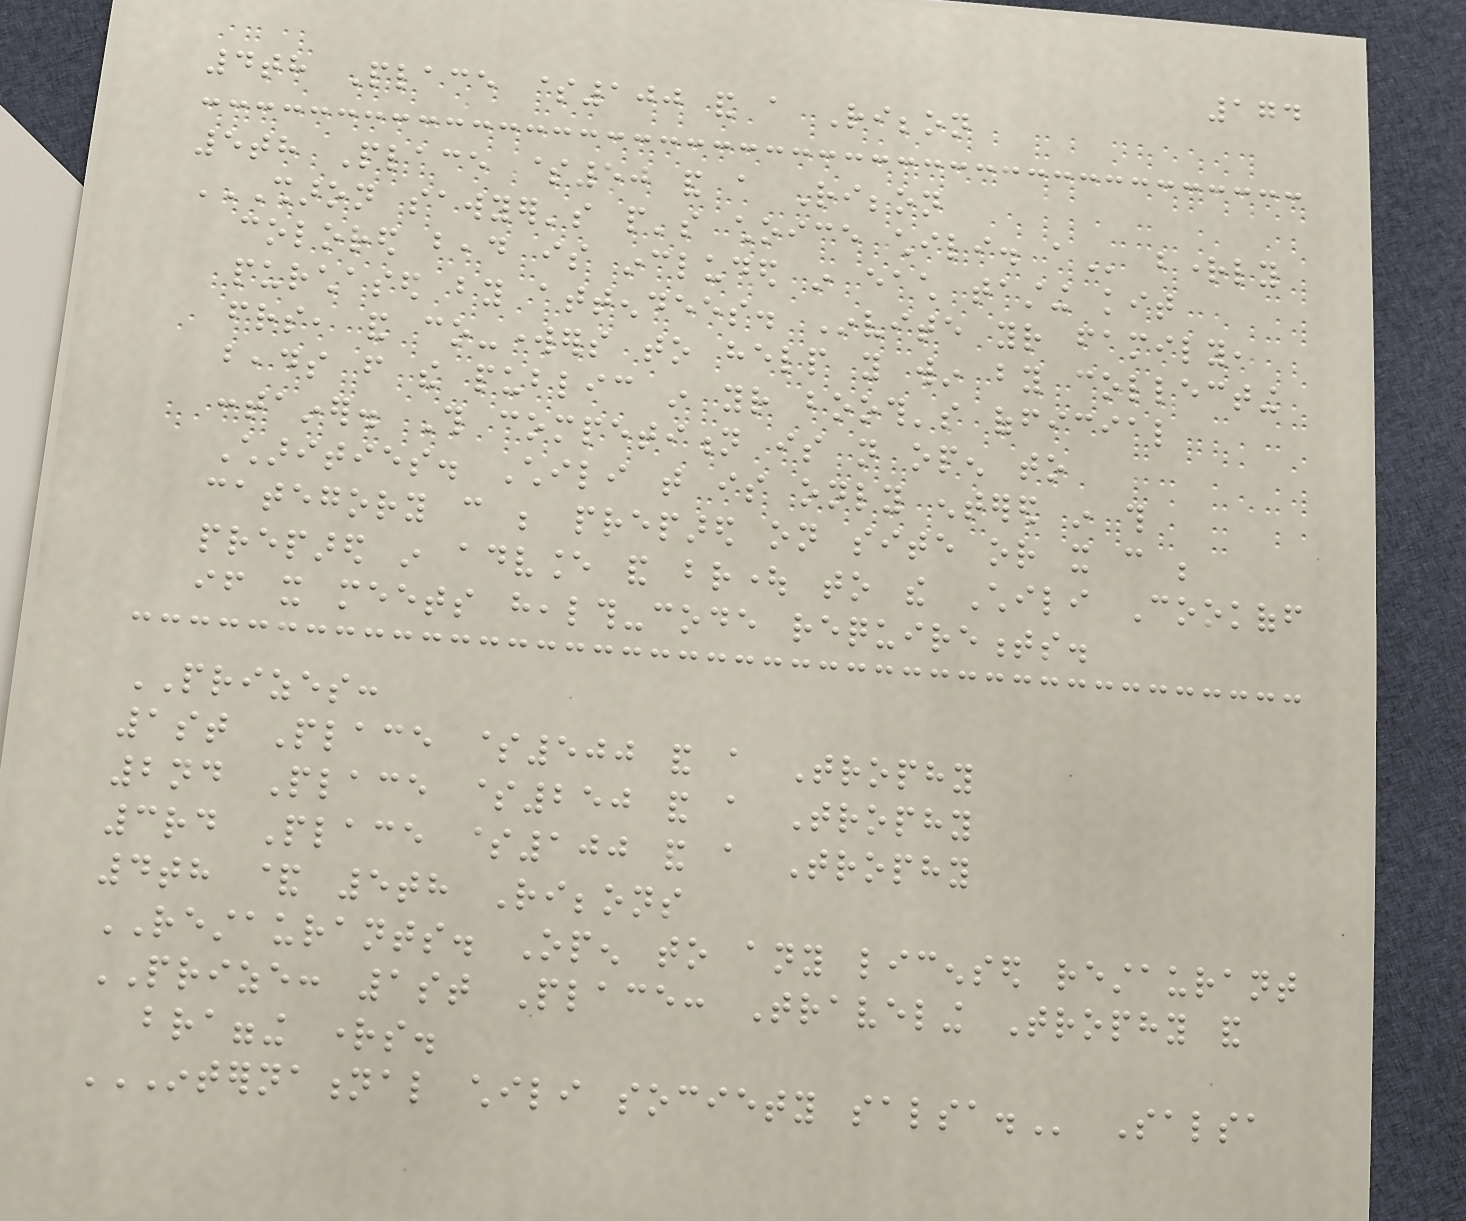174
4th Place $100 and a Ribbon
5th Place $50 and a Ribbon
SHARON SAWYER'S PEOPLE'S CHOICE CHILI. A brightly
colored bead is included in each tasting kit
purchased by attendees. Invite your family,
friends, and co-workers to help you win by collecting
beads from the public in your booth's official
container. This competition is not open to
Charities. Chili that is only entered in this
category can be prepared on site or it can be
prepared in advance and brought to the Chili Cookoff
if it meets health-code requirements.
PRIZES:
1st Place $500 and a Trophy
2nd Place $250 and a Trophy
3rd Place $100 and a Trophy
4th & 5th Ribbons
RESTAURANTS. Open to any licensed restaurant
PRIZE: 1st Place: Traveling Trophy and
bragging rights.
INTERNATIONAL CHILI SOCIETY SALSA. Salsa
